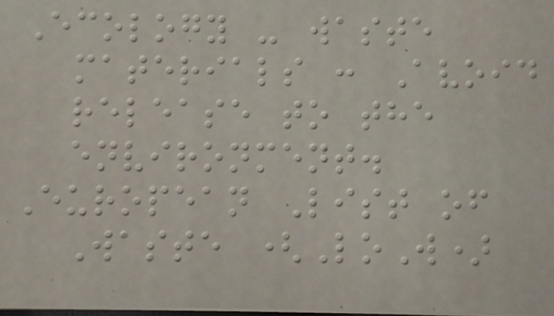Ecology - waste
materials : Avoid
release to the
environment.
European List of
Waste (LoW)
